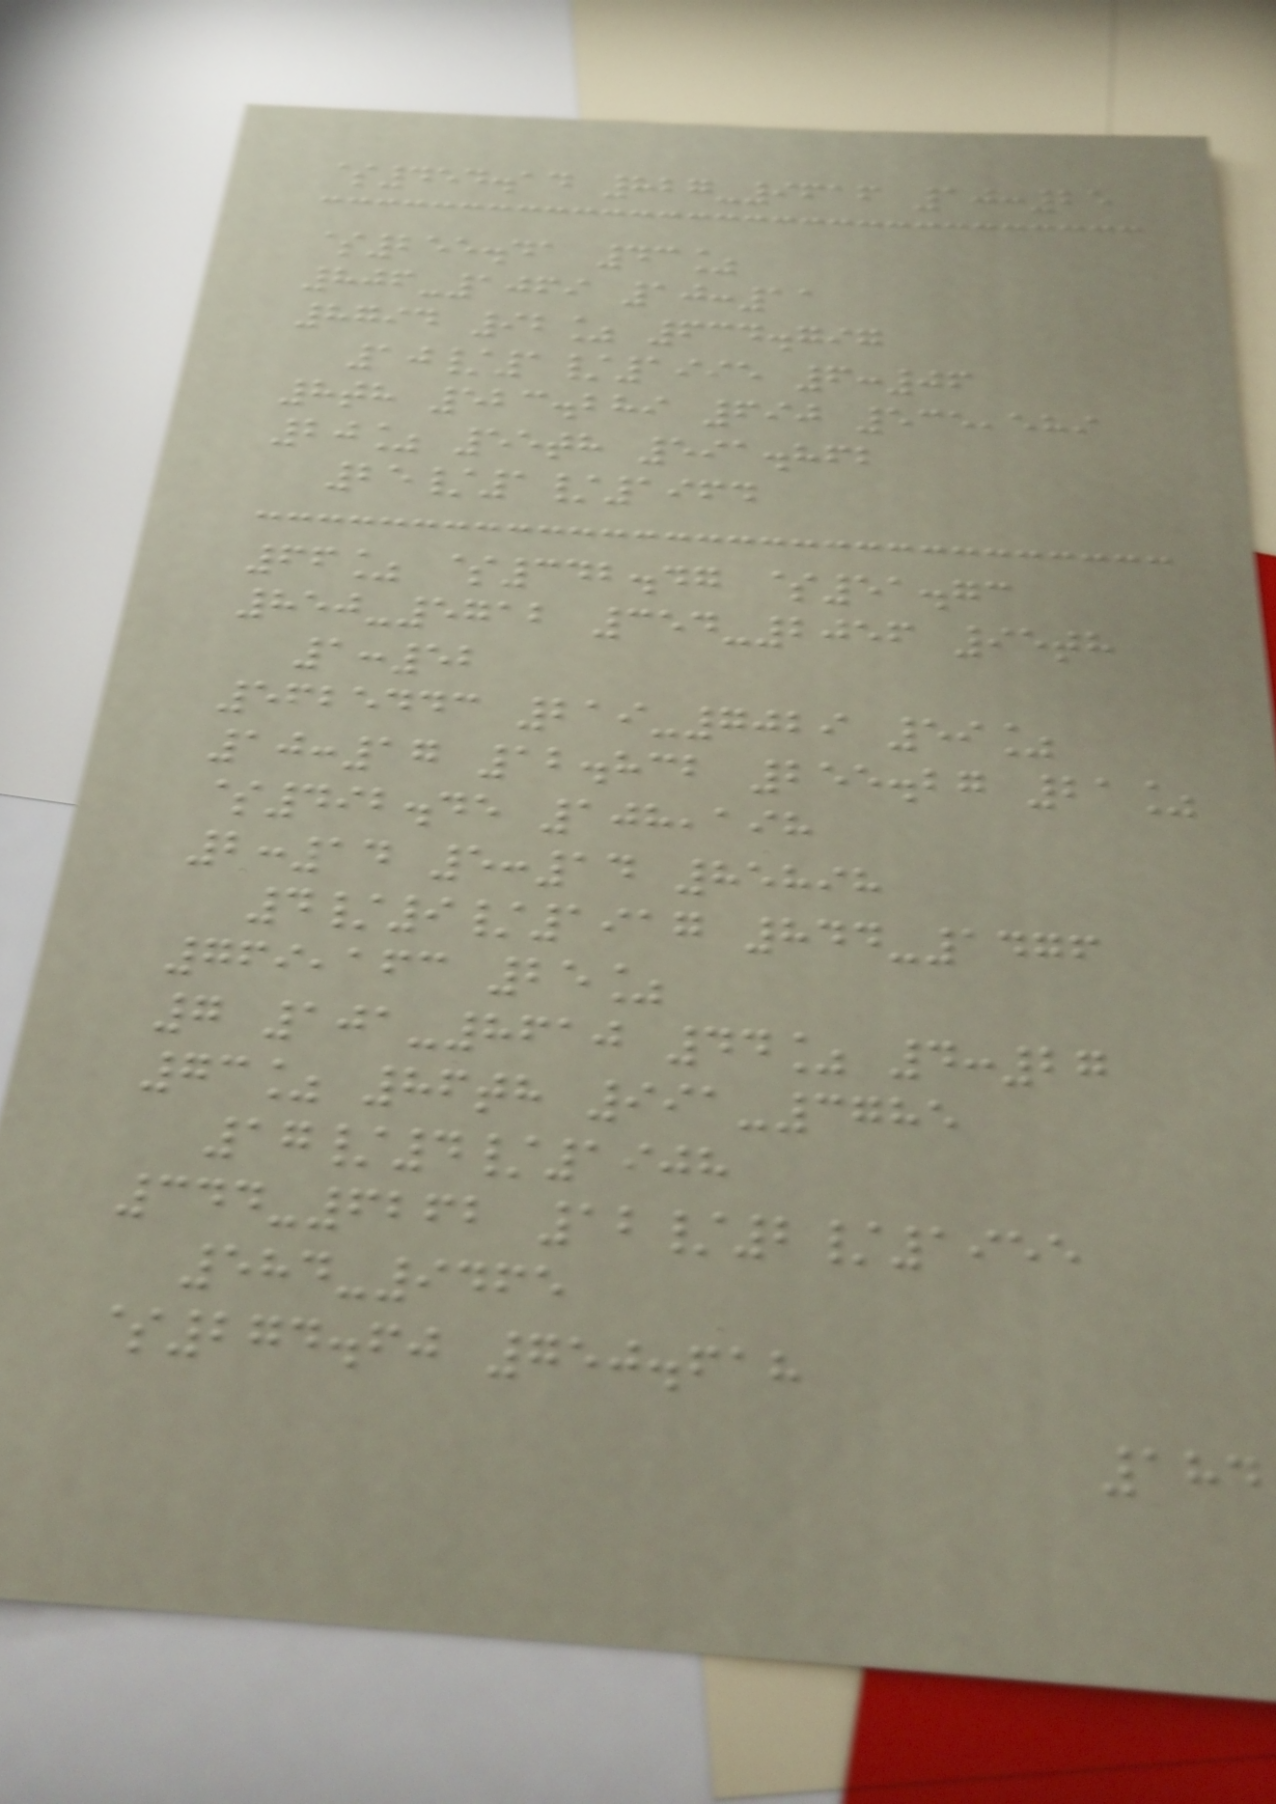$454.14 827-9616 10:25
$255.41 43%
806-1069 10:11
8794 92% 634.797
10/1/1995 6:06
8th 523.289 690 535,589
20% 55th 591.862
25/1/1964
66% $342.47 $51.73
850-5712 354-2056 95th
1:52
5625443 219-7029 59%
10:17 12.832 255.27 21%
$492.45 108,198
2:14 5:14 85898
4/9/1917 844-1476
769,163 25%
7 101-8610 44% 4:27
73% 86th 991-3785
17/4/1908
344-6262 12/2/1955
584-9465
$274.60 750.618
184
